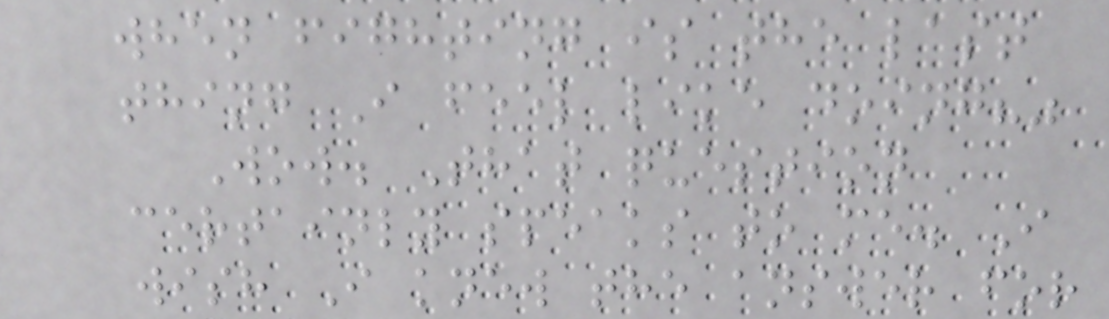when fighting is the last
thing I feel like doing?"
Wow. That question
certainly speaks to me. I
wish I knew the answer for
